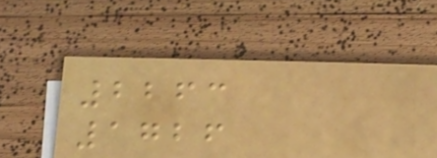2263
1726
